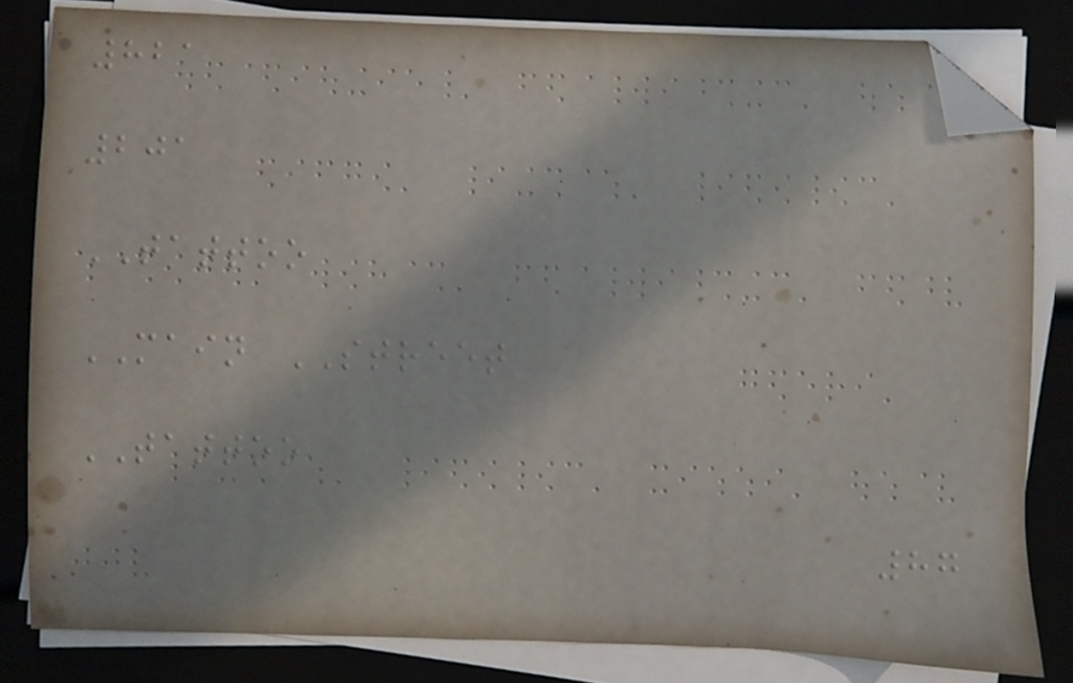821
201
TATTOO
MAIN STREET
TATTOO
87
